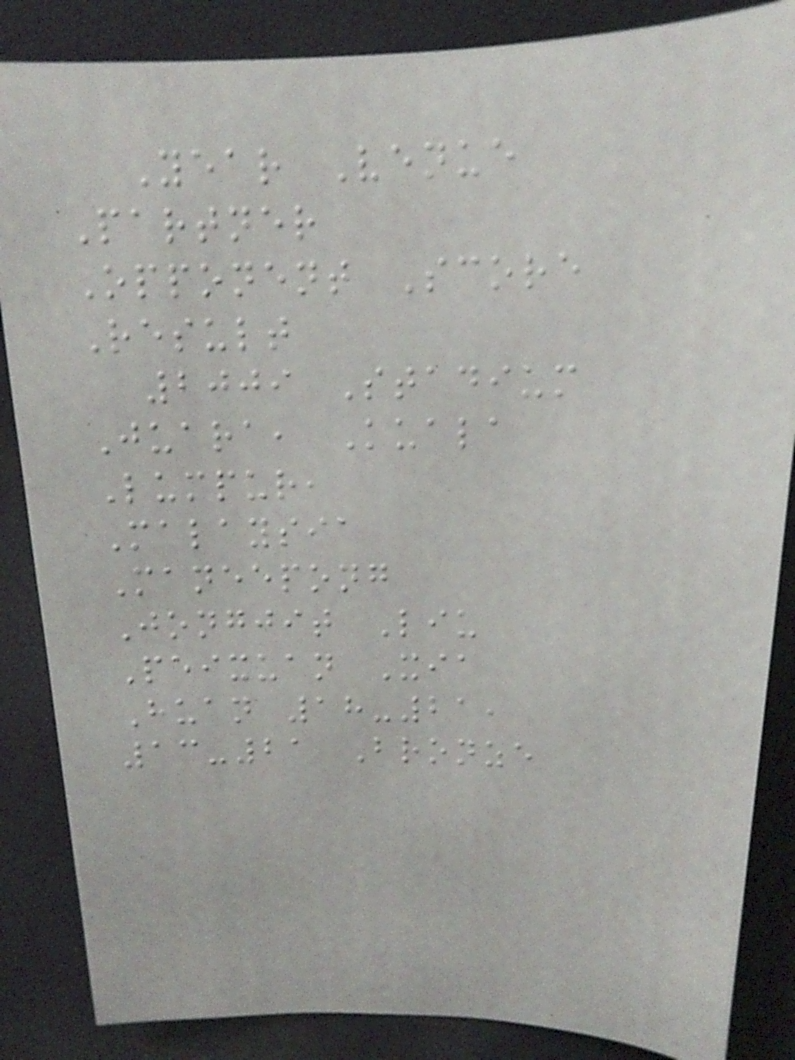Year Venue
Partner
Opponent Score
Result
2009 Stadium
Juara, Kuala
Lumpur,
Malaysia
Maneepong
Jongjit Liu
Peixuan Xia
Huan 18-21,
13-21 Bronze
